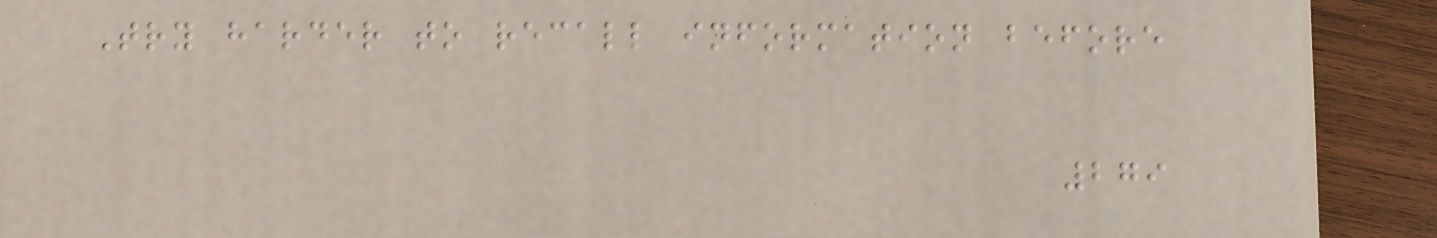Try harder to recall information before
279
